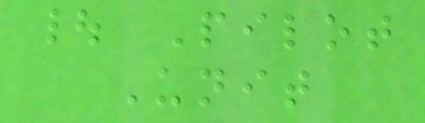| Pilot
Unit
